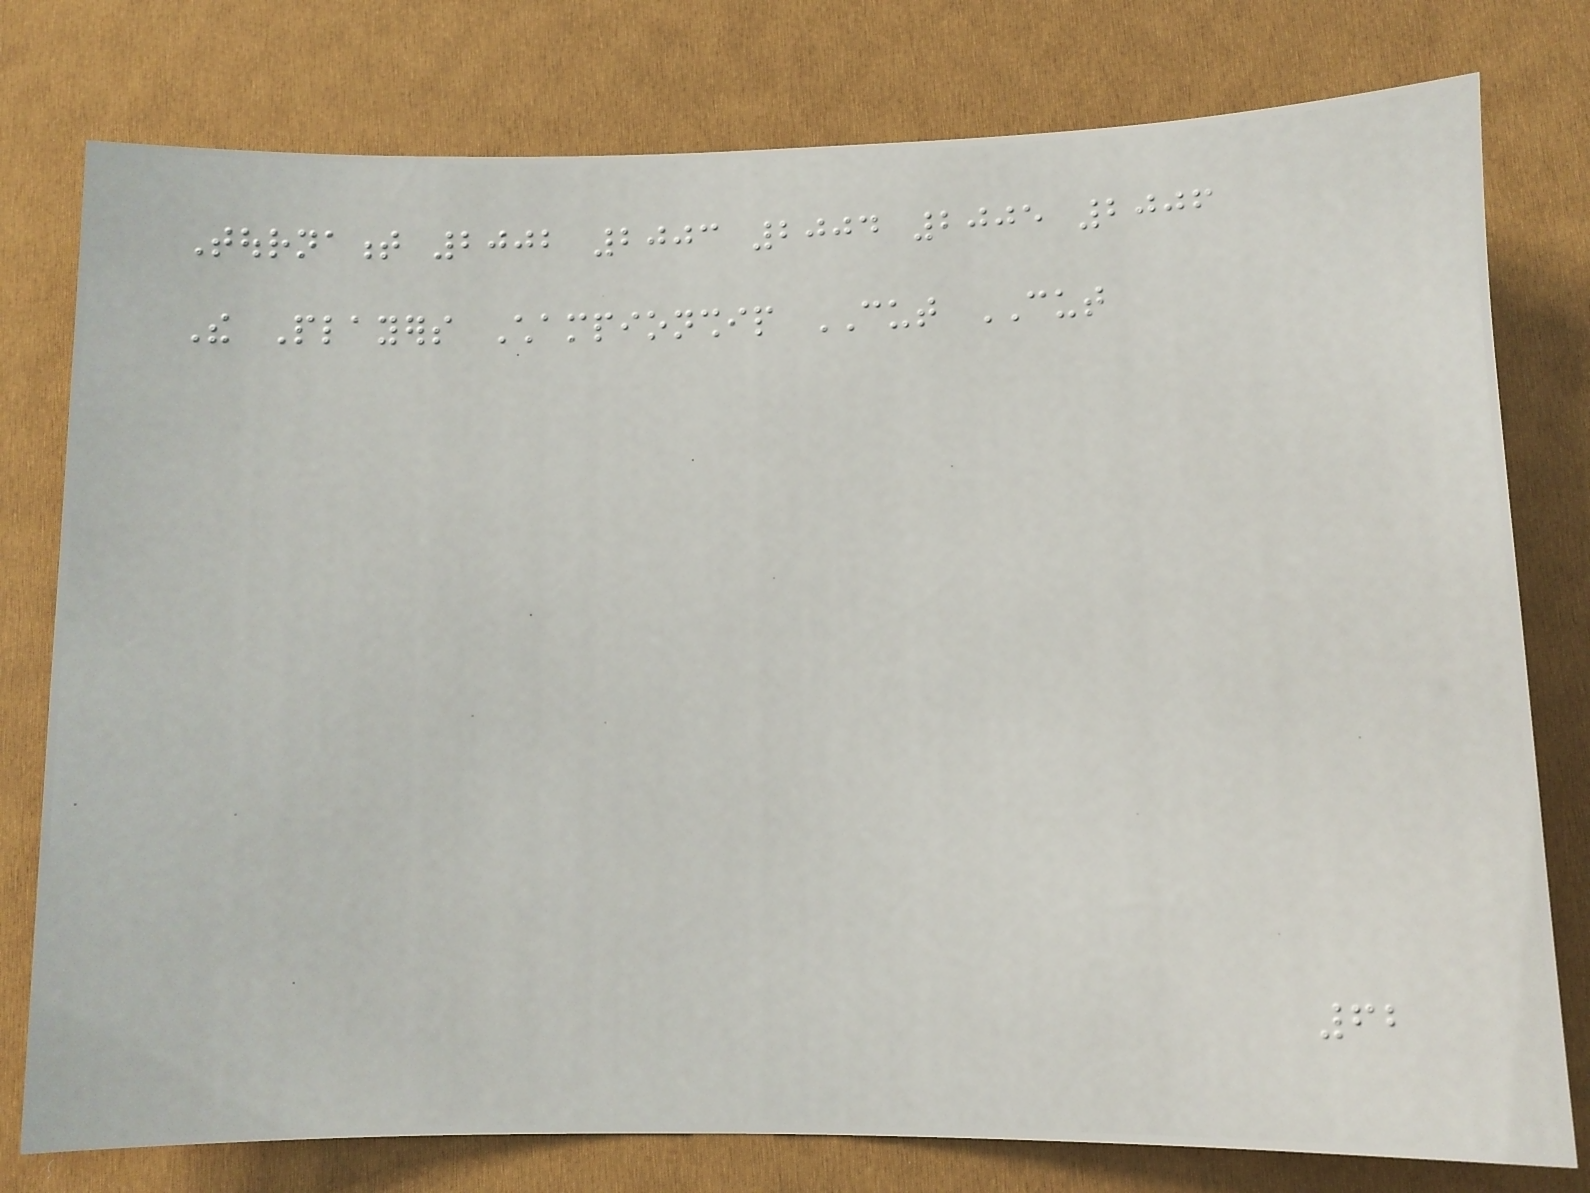Tournament 2002 2003 2004 2005 2006
The Players Championship CUT CUT
62
